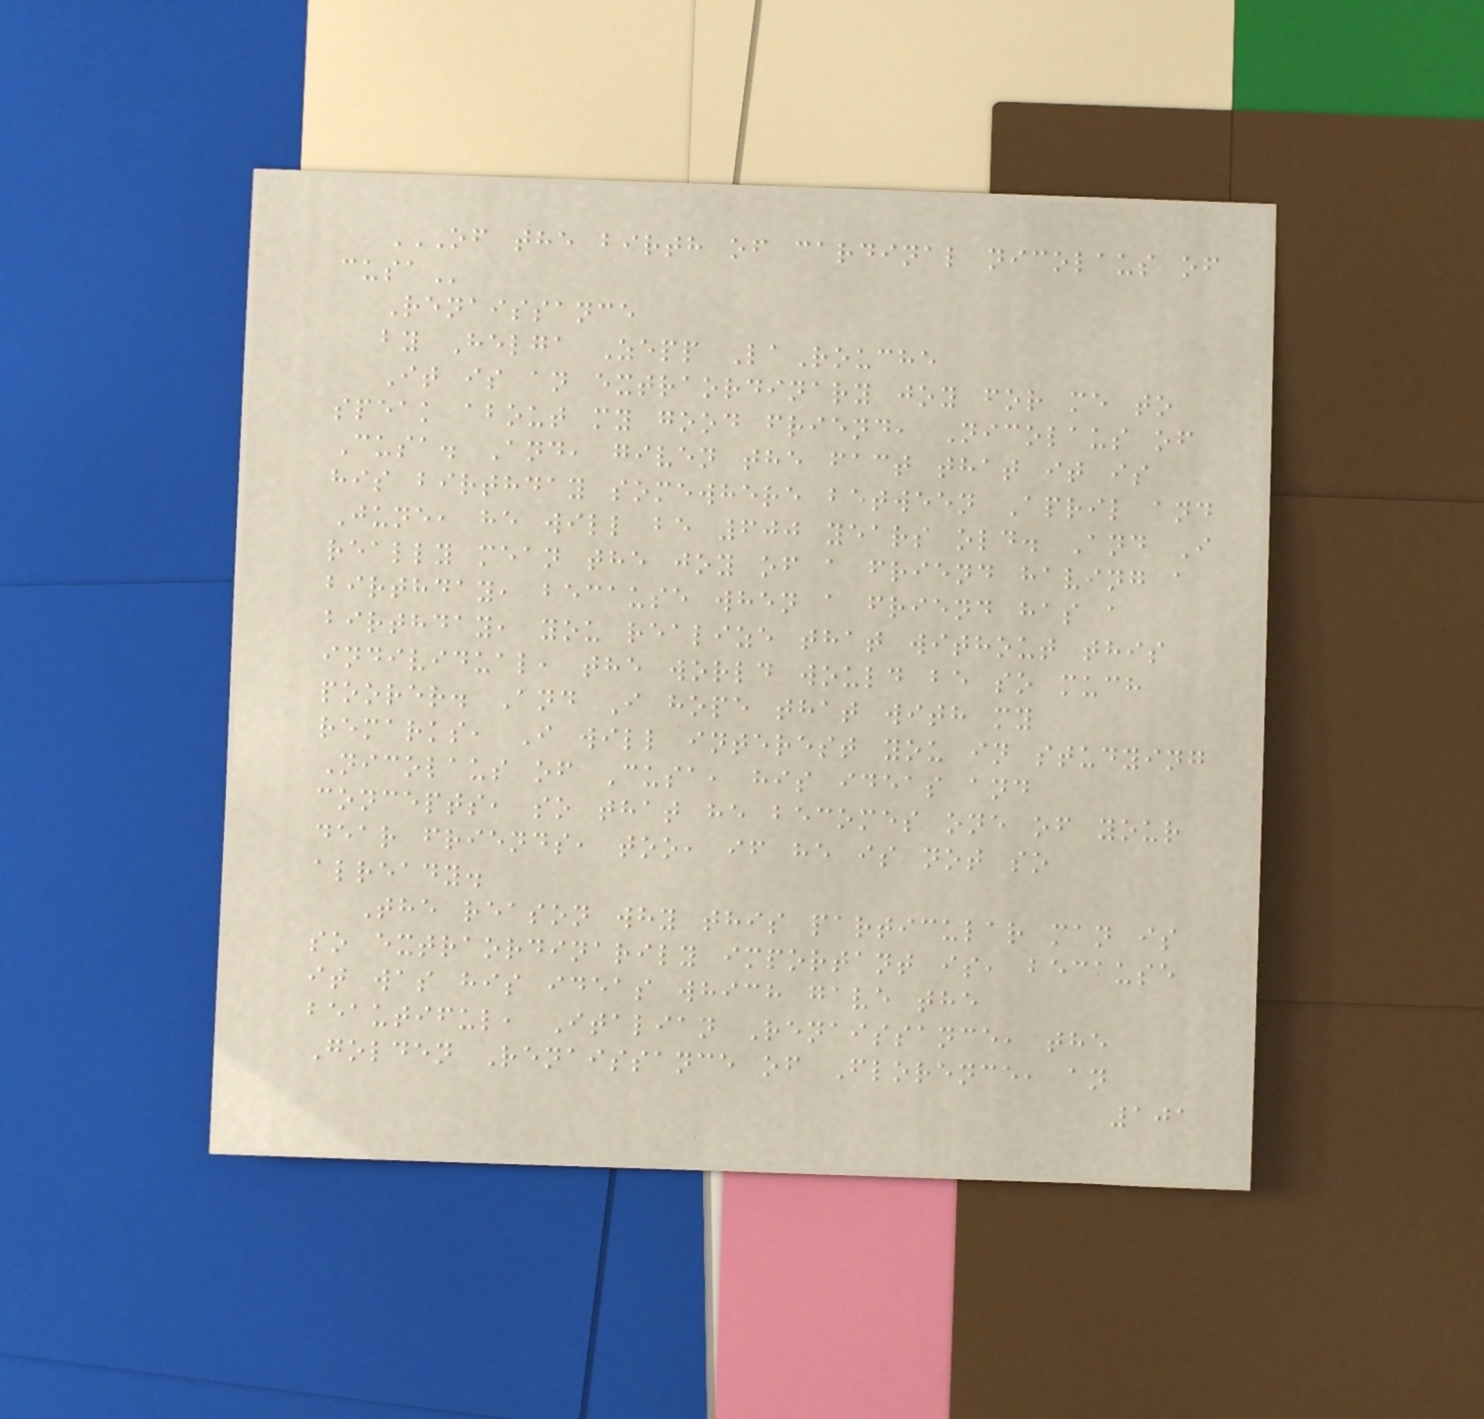OF THE BIRTH OF CARDINAL NICOLAUS OF
CUSA
Renaissance
by Helga Zepp LaRouche
It is an extraordinary joy for me to
speak about my good friend, Nicolaus of
Cusa. And, given the fact that it is
his birthday somewhere between April and
June, he will be 600 years old. And I
really mean the joy of a friend having a
birthday, because when a friend has a
birthday, you realize that without this
individual, the world would be so much
poorer. And I hope that with my
remarks, I will interest you in studying
Nicolaus of Cusa, his ideas and
concepts, so that he becomes one of your
dear friends, too, if he is not so
already.
The reason why this particular man is
so extraordinarily important is, because
it was his ideas which gave the
beautiful, Italian Renaissance, the
Golden Renaissance of Florence, an
101
